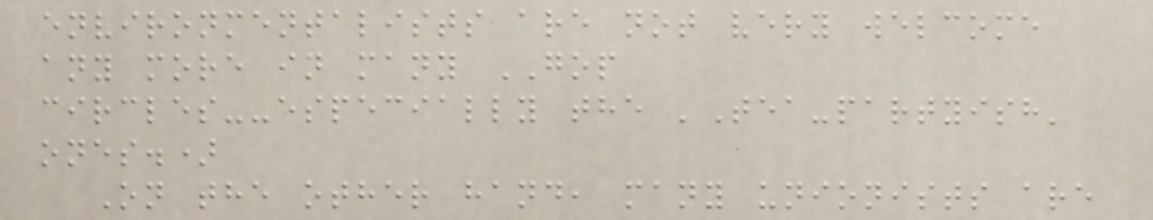environmentalists are not very welcome
any more in many GOP
circles--especially the 'Tea-partyish'
ones.)
On the other hand, many unionists are
